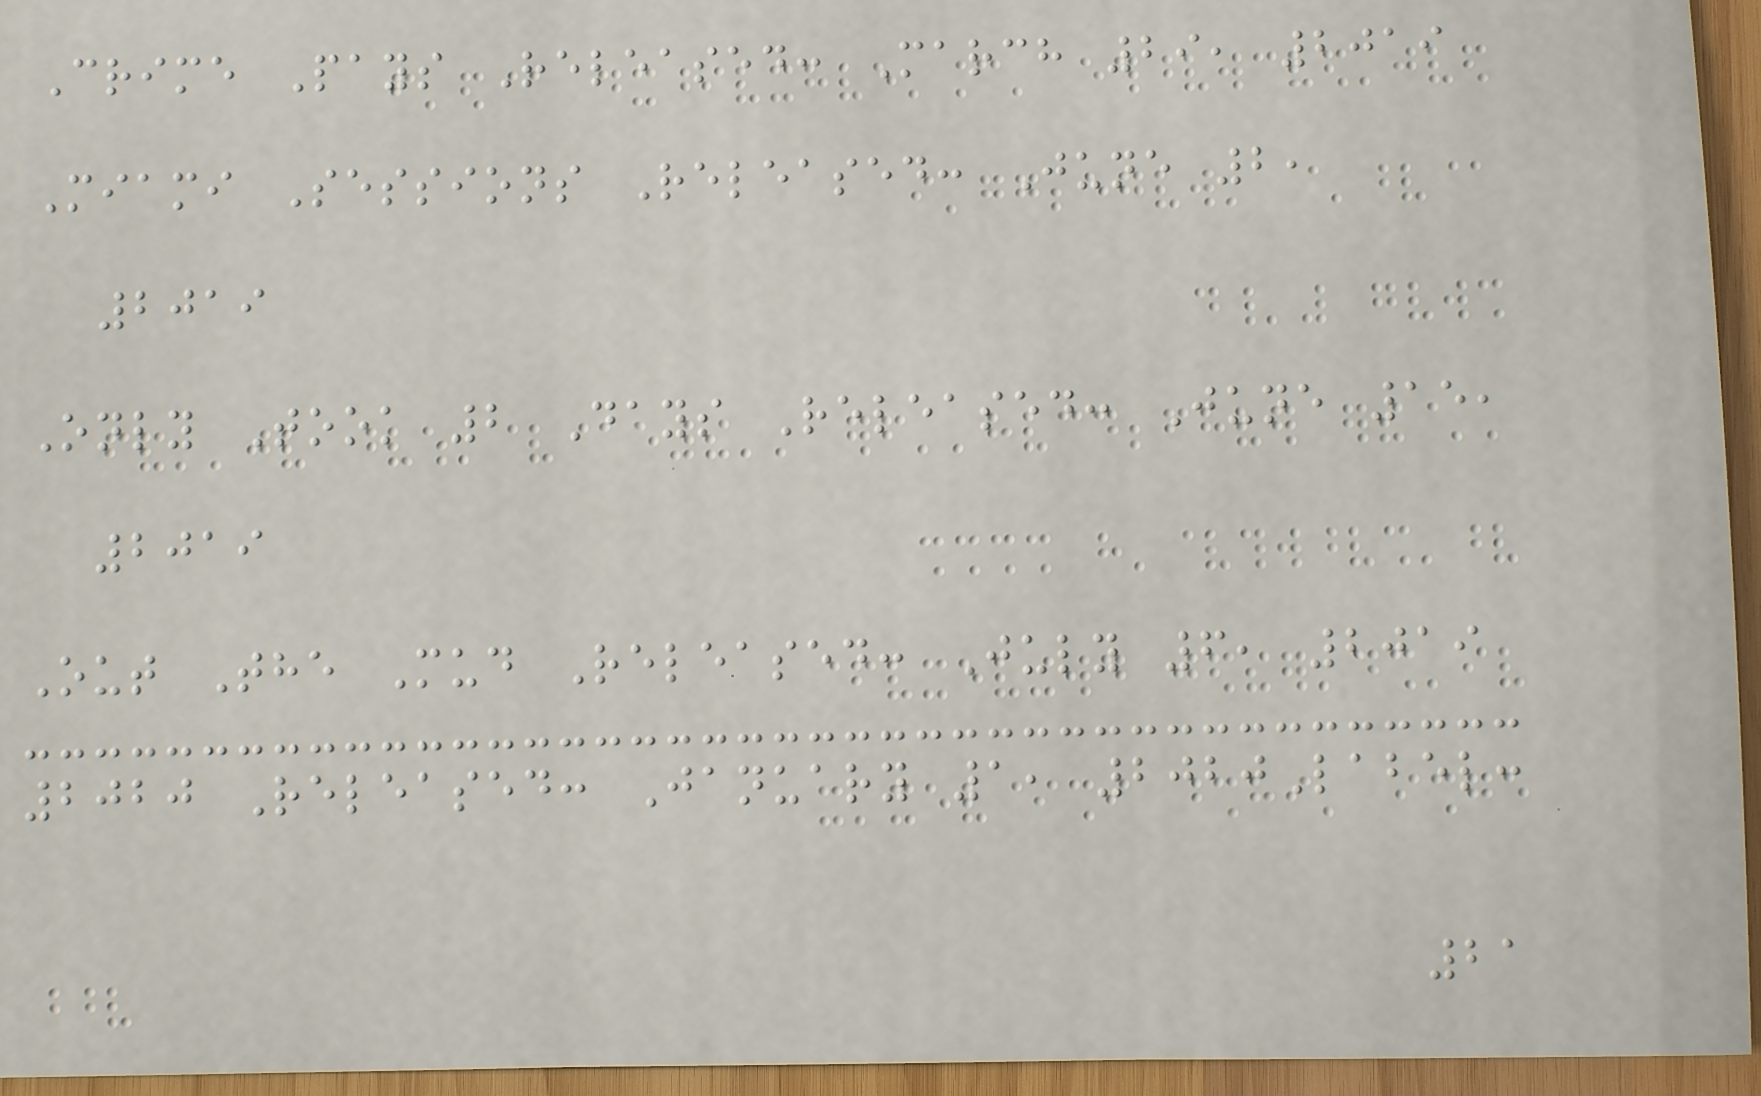Crime Pays Released: March 29, 2019
Miami Sessions Released: June 2,
2019
Only Took 2 Days Released: June 15,
2019
Out The Mud Released: July 6, 2019
2020 Released: January 1, 2020Label:
21
